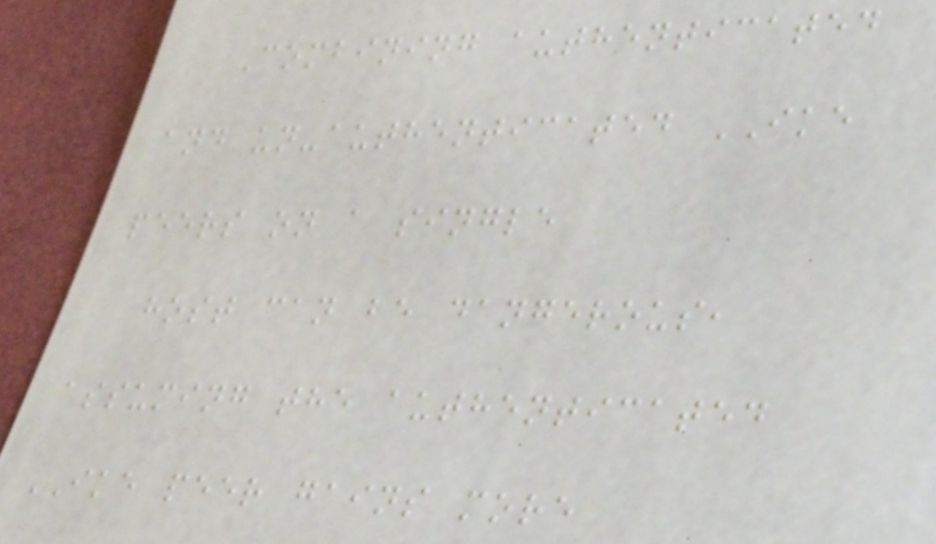Combining authenticated
and un-authenticated IKE
peers on a single
host can be dangerous,
assuming the authenticated
IKE peer gains more
